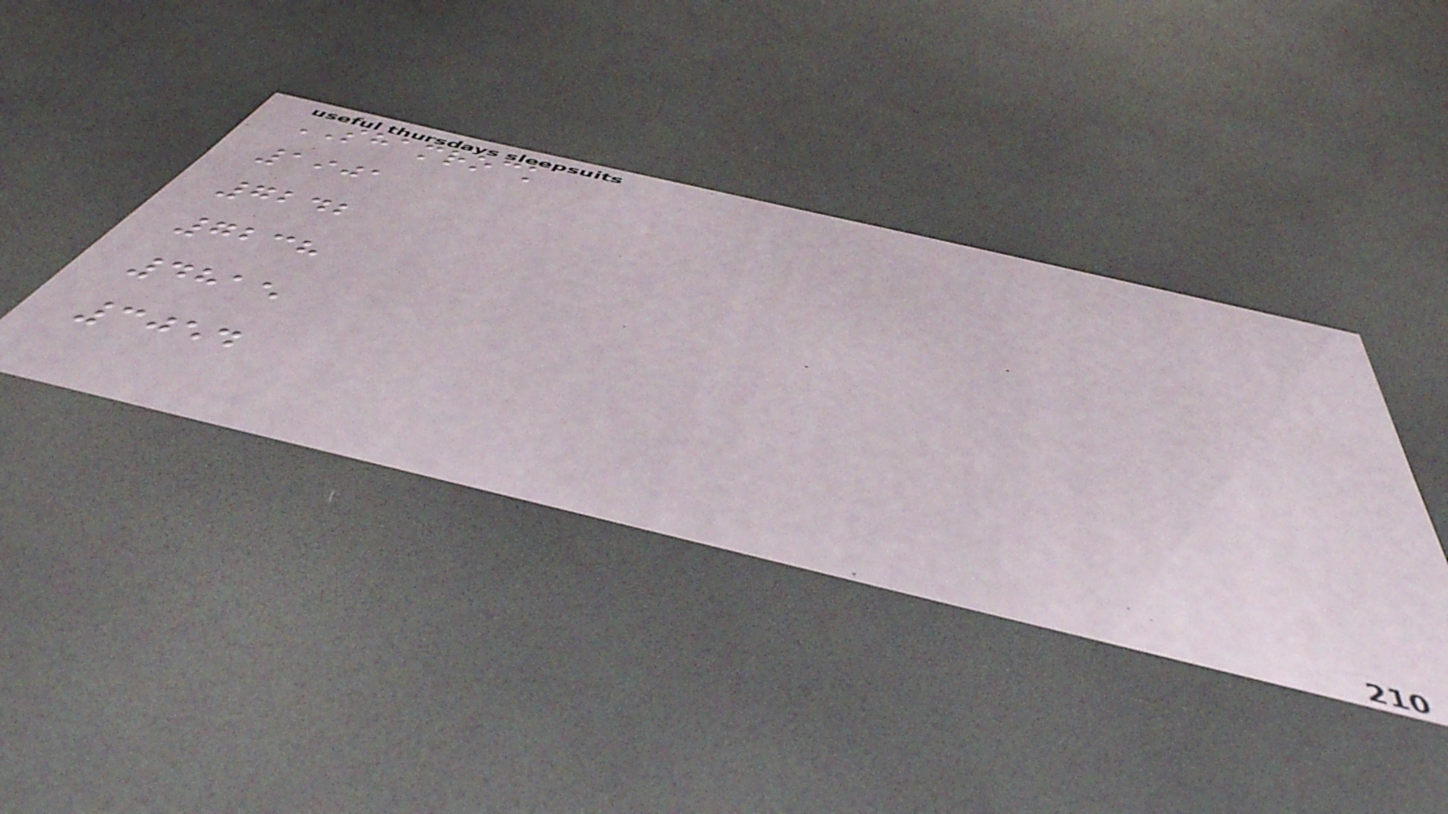SHAMROCK
1901
7242
7238
4815
3054
